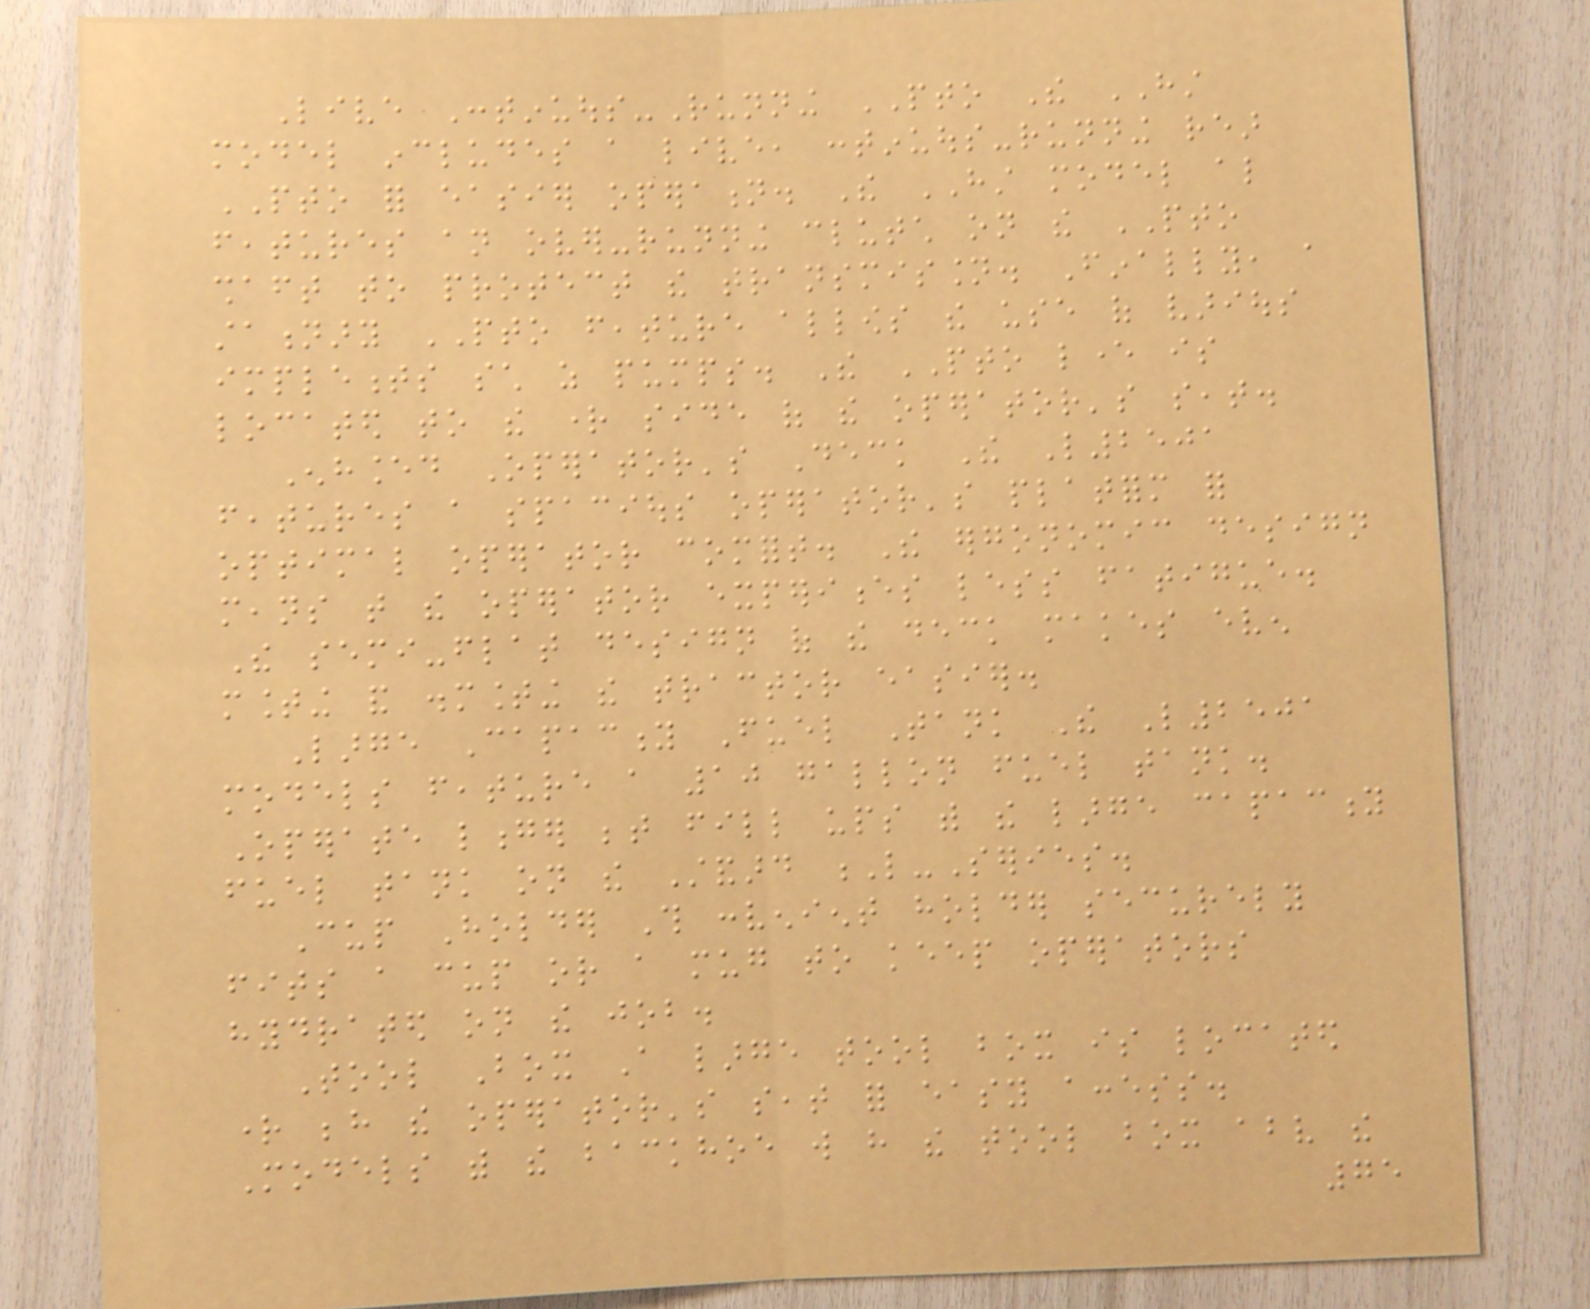Live Continuous-Running PTO The HST
model includes a live, continuous-running rear
PTO for easier operation. The HST model also
features an over-running clutch on the PTO
shaft to protect the transmission. Finally, a
stationary PTO feature allows the use of various
implements such as pumps. The PTO lever is
located to the right side of the operator's seat.
Enhanced Operator's Deck The L2501
features a spacious operator's platform for
optimal operator comfort. The ergonomic design
means that the operator experiences less fatigue.
The semi-flat design of the deck makes even
mounting and dismounting the tractor easier.
Large Capacity Fuel Tank The L2501
models feature a 10 gallon fuel tank.
Operate longer between fill ups with the large capacity
fuel tank on the Standard L-Series.
Cup Holder This convenient holder securely
fits a cup or a mug to keep operators
hydrated on the job.
Tool Box A large tool box is located
right behind the operator's seat for easy access.
Models with the backhoe will have the tool box above the
75
